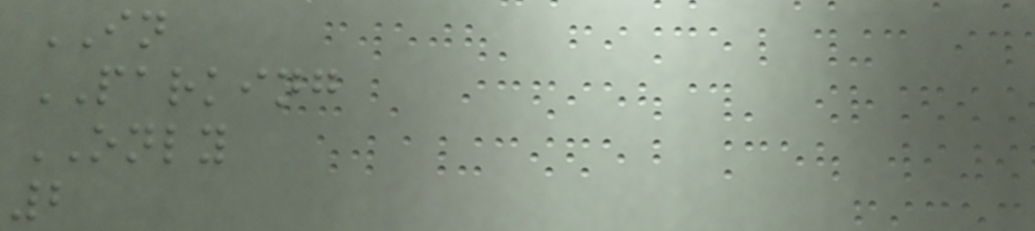IN
PARKING
ONLY
2
